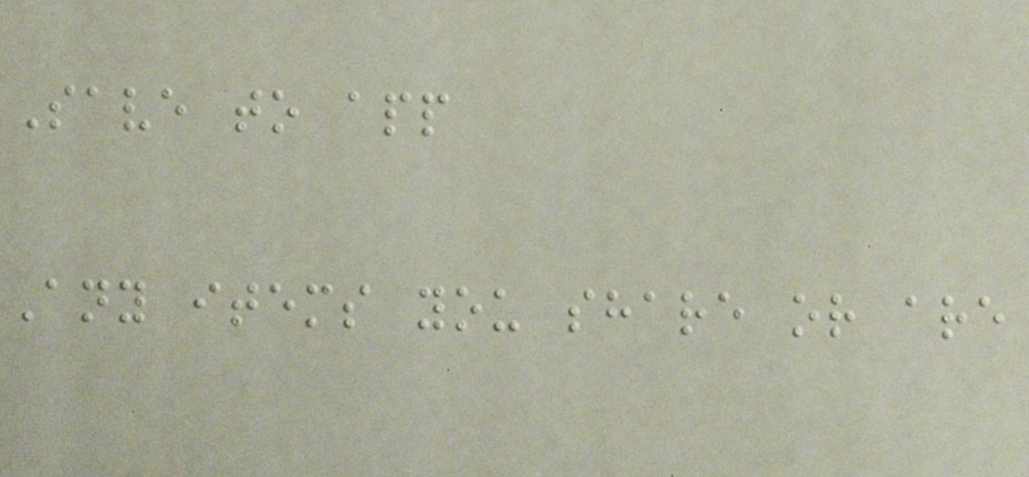Save to app
Any items you share or are
